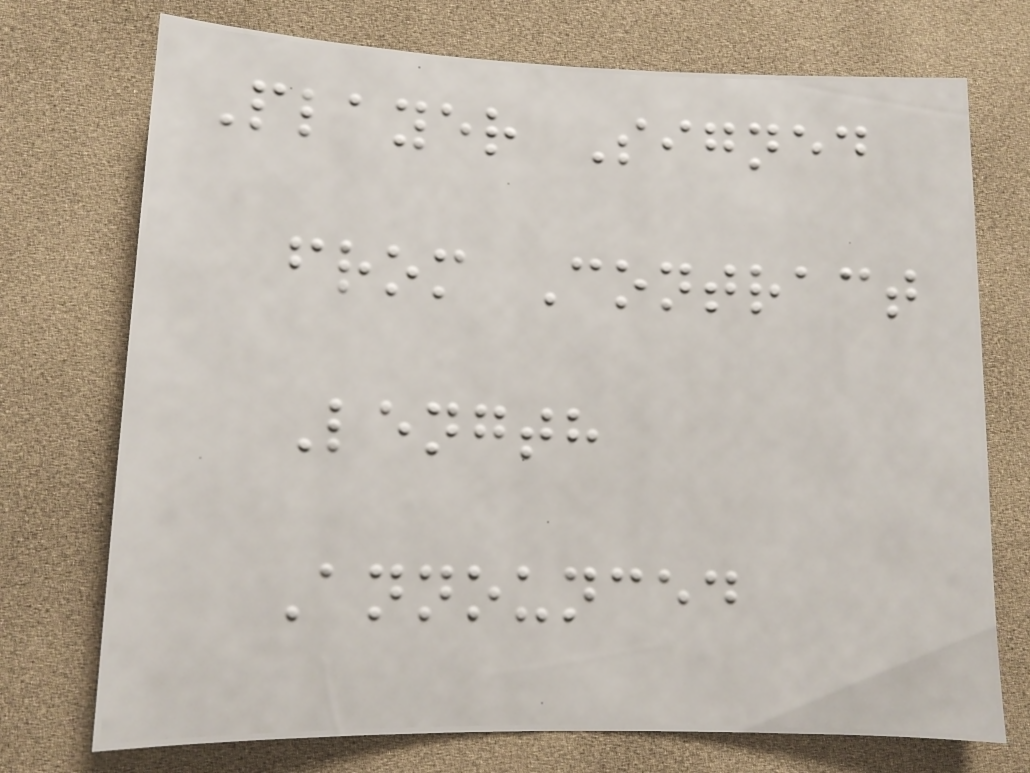Player Signed
from Contract
Length
Announced
